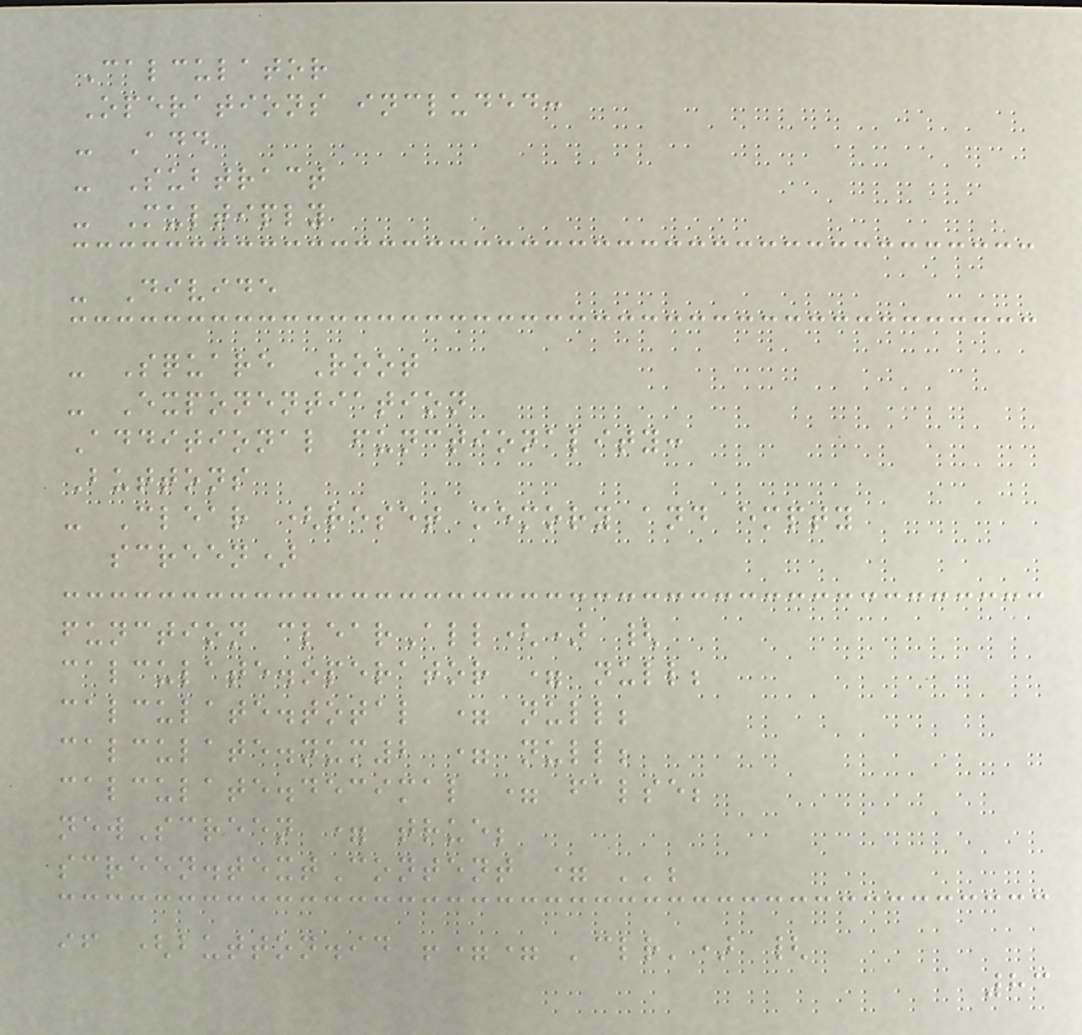Calculator
Operations included:
- Add
- Subtract
- Multiply
- Divide
- Square Root
- Exponentiation
Additional functionality:
Buttons
- Clear (reset memory and empty
screen)
function clearAll() {
calculate.operator = null;
calculate.total = null;
calculate.num2 = null;
calculate.decimal = false;
newScreen = true;
screen.textContent = '';
if (button.id !== 'clr') {
83
